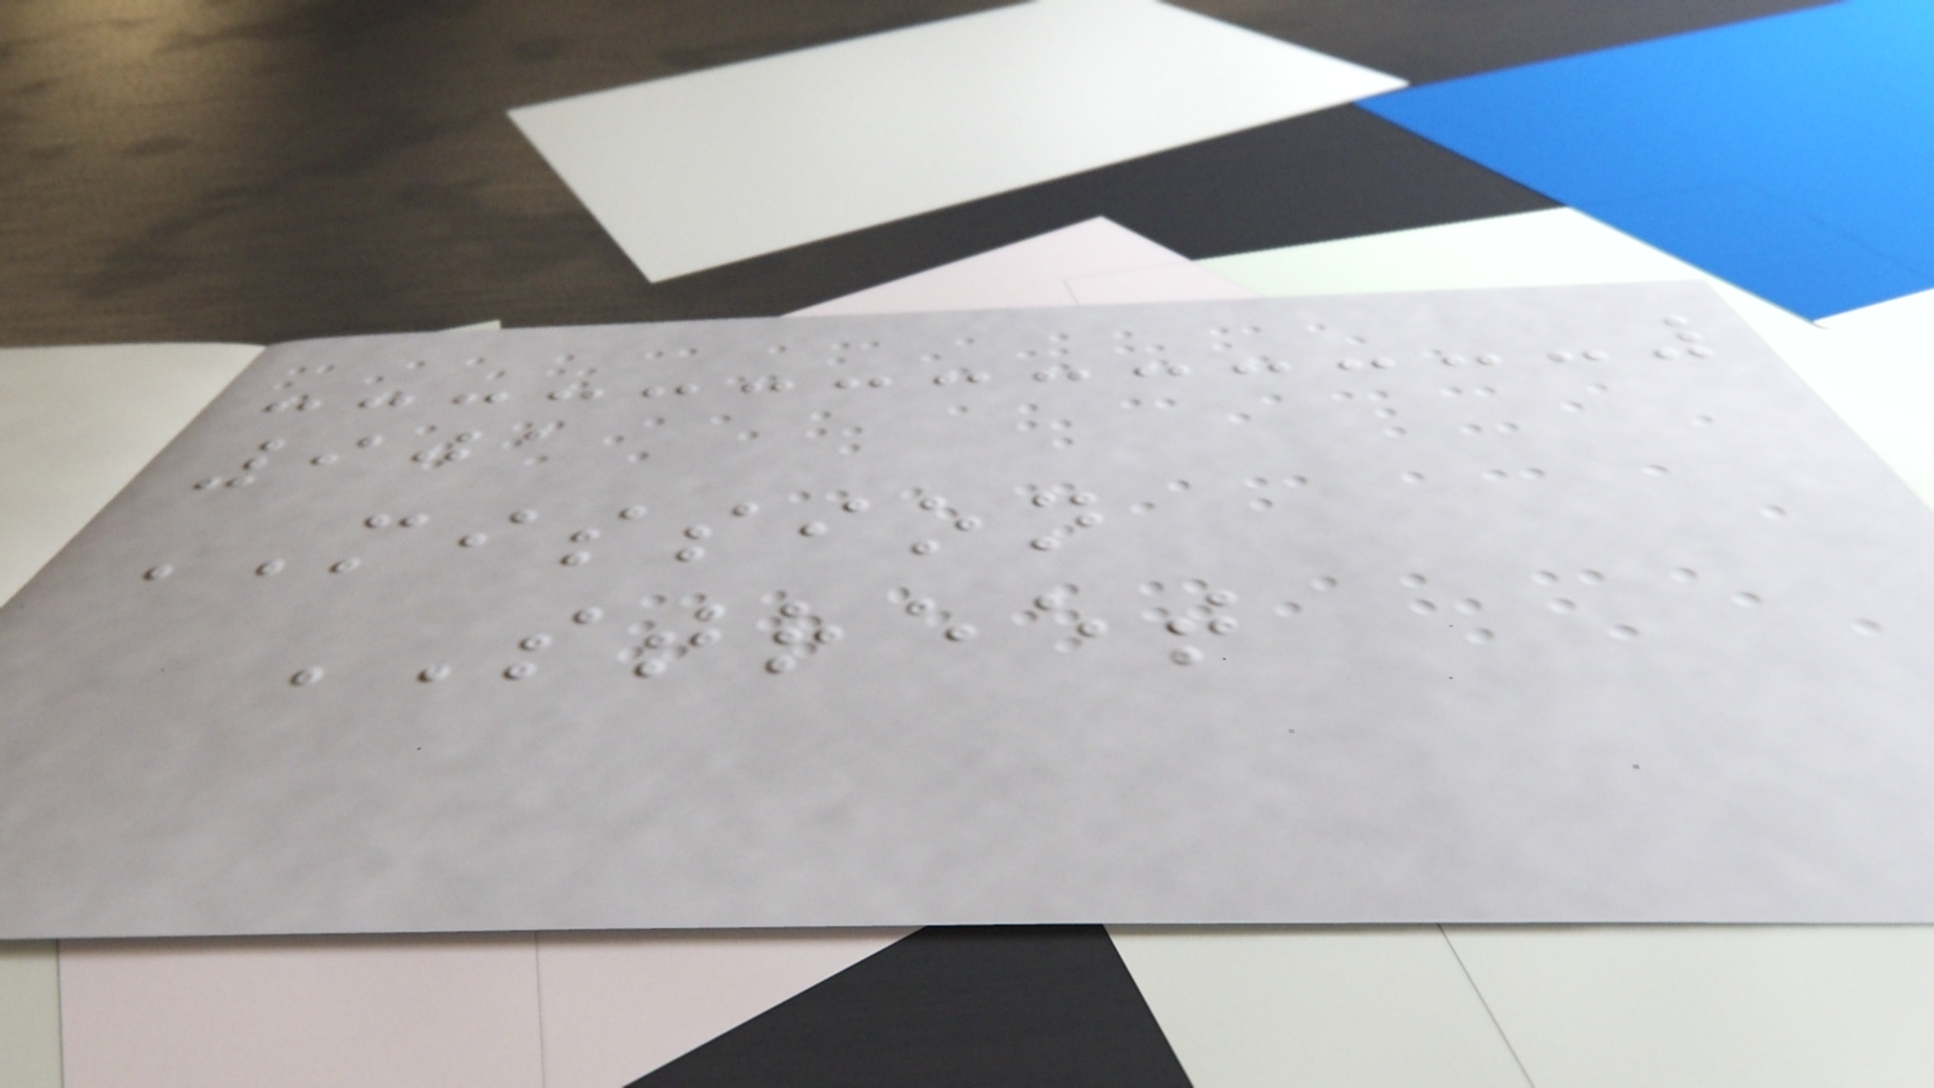901
MISSION
STREET
